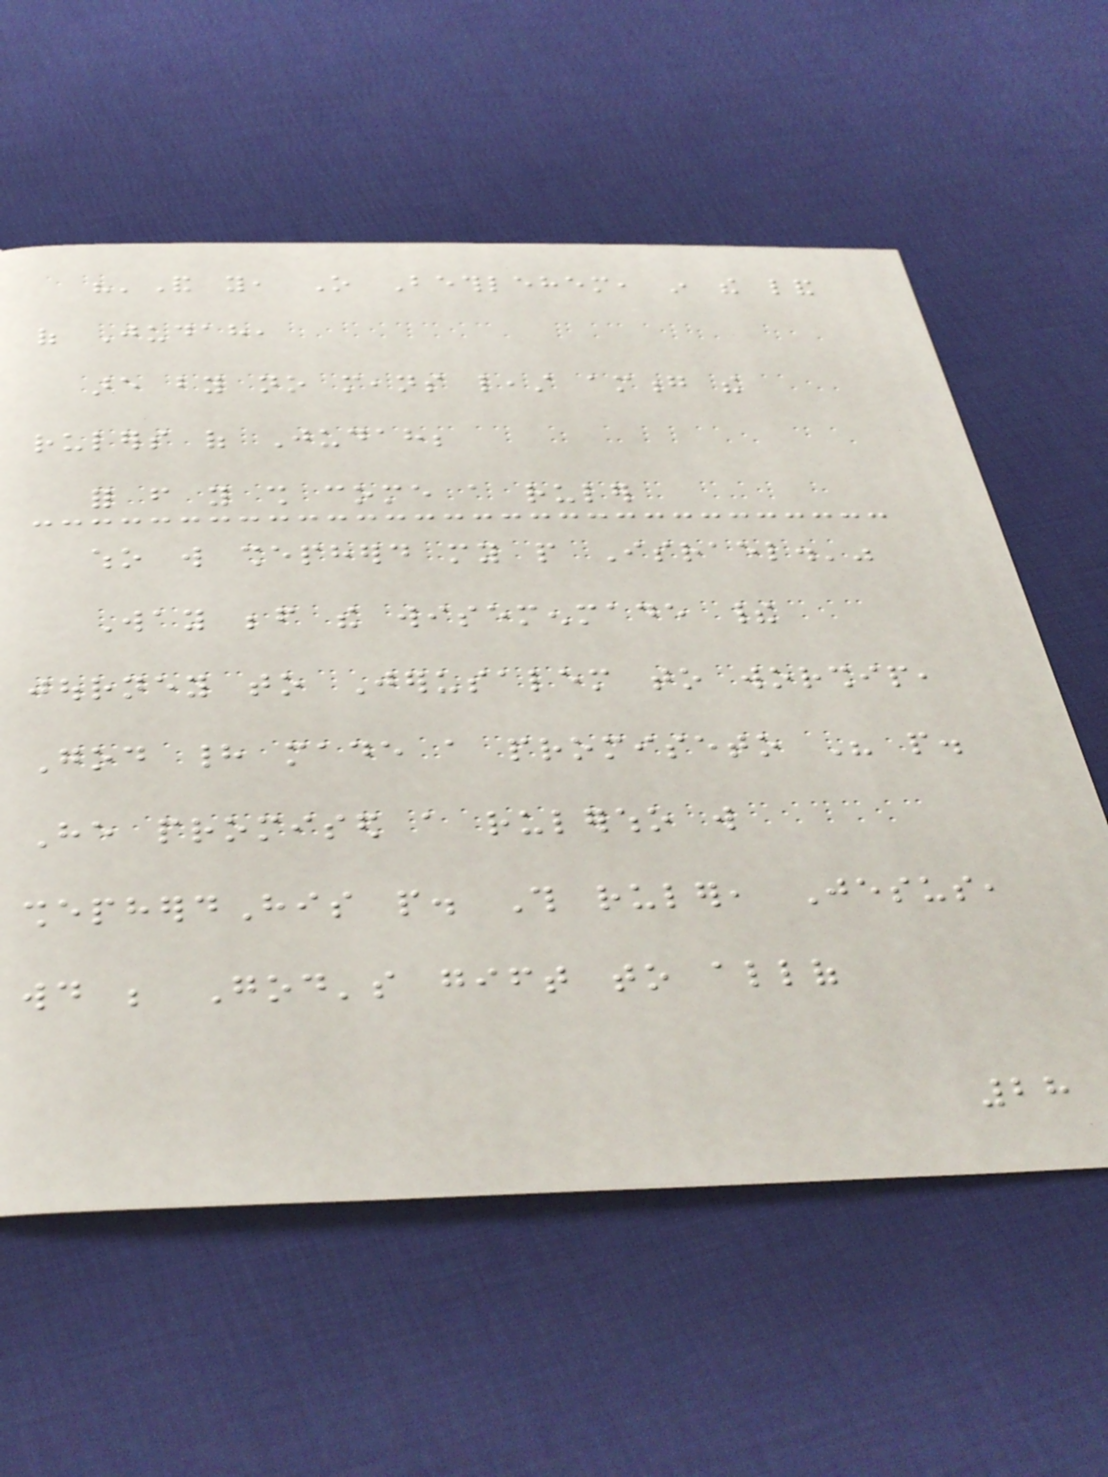"'And you, O Bethlehem, in the land
of Judah,
are by no means least among the
rulers of Judah;
for from you shall come a ruler
who will shepherd my people Israel.'"
Way before the wisemenmade their
journey to Jerusalem to worship,
God had made a promiseto His people.
He promised a rulerwho will
shepherdHis people. This ruler, Jesus,
would be God's gift to allof
28
